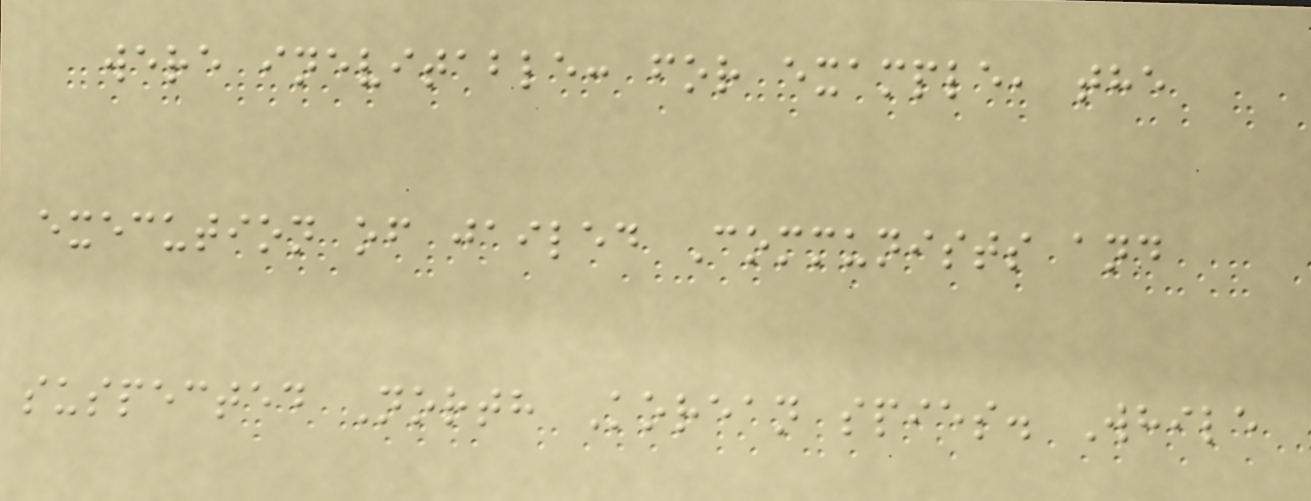were inevitable: for example, the
execution of jailed Communists and
suspected North Korean spies. While
